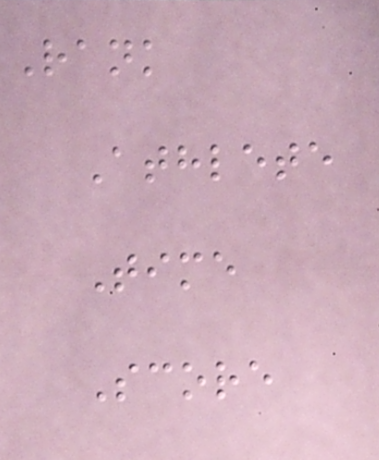Rank
Athlete
Time
Score
